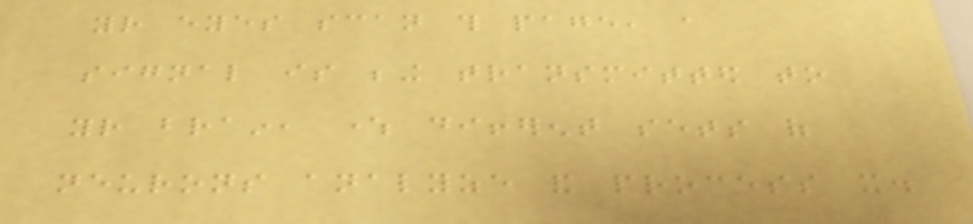your eyes scan this page, a
signal is being transmitted to
your brain, where different sets of
neurons analyze and process it.
